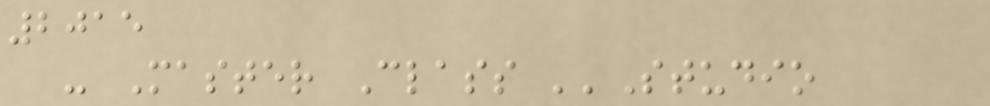2015
- Master Class ''Studio
